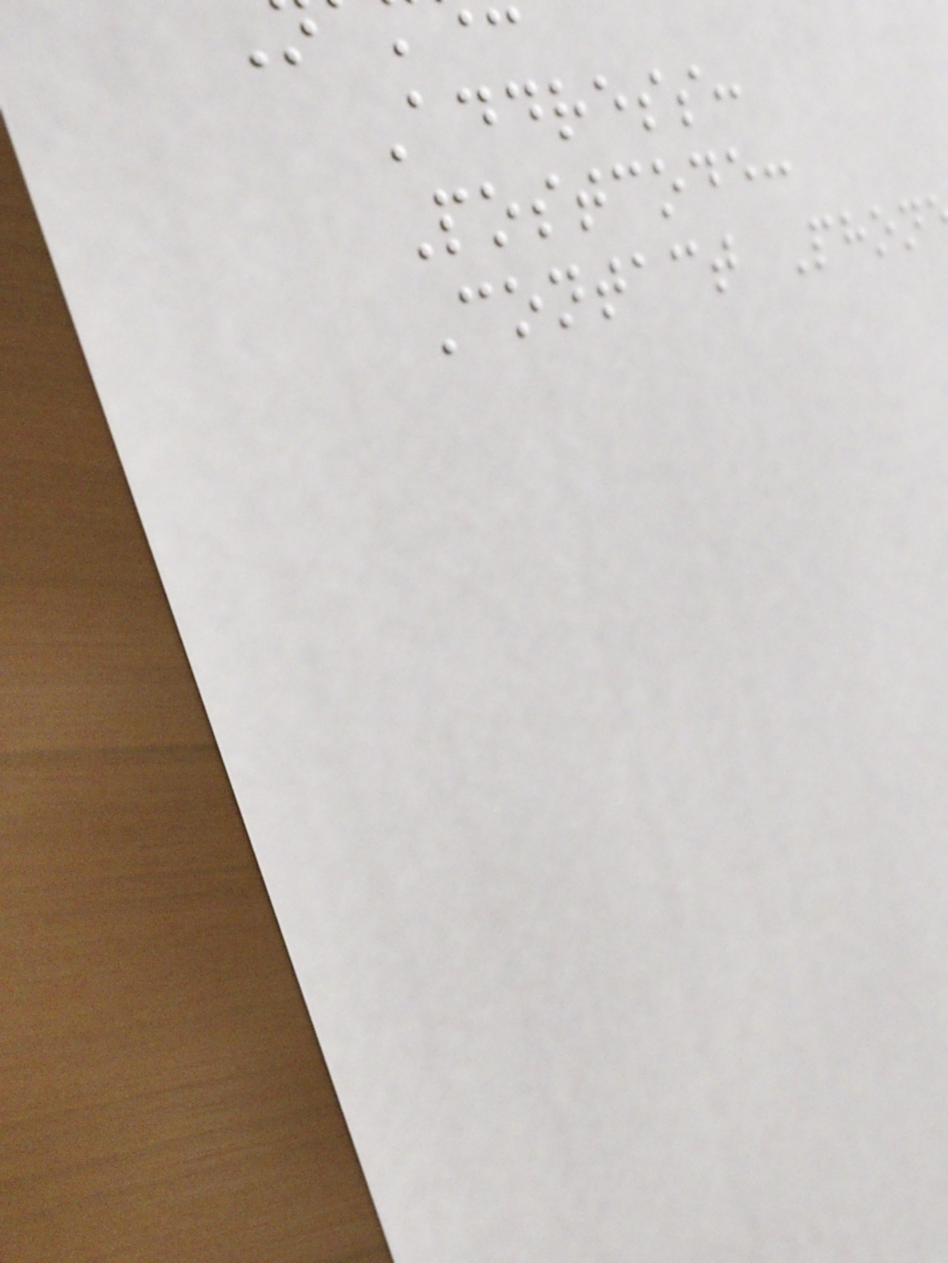Address:
Postcode:
Contact Phon
